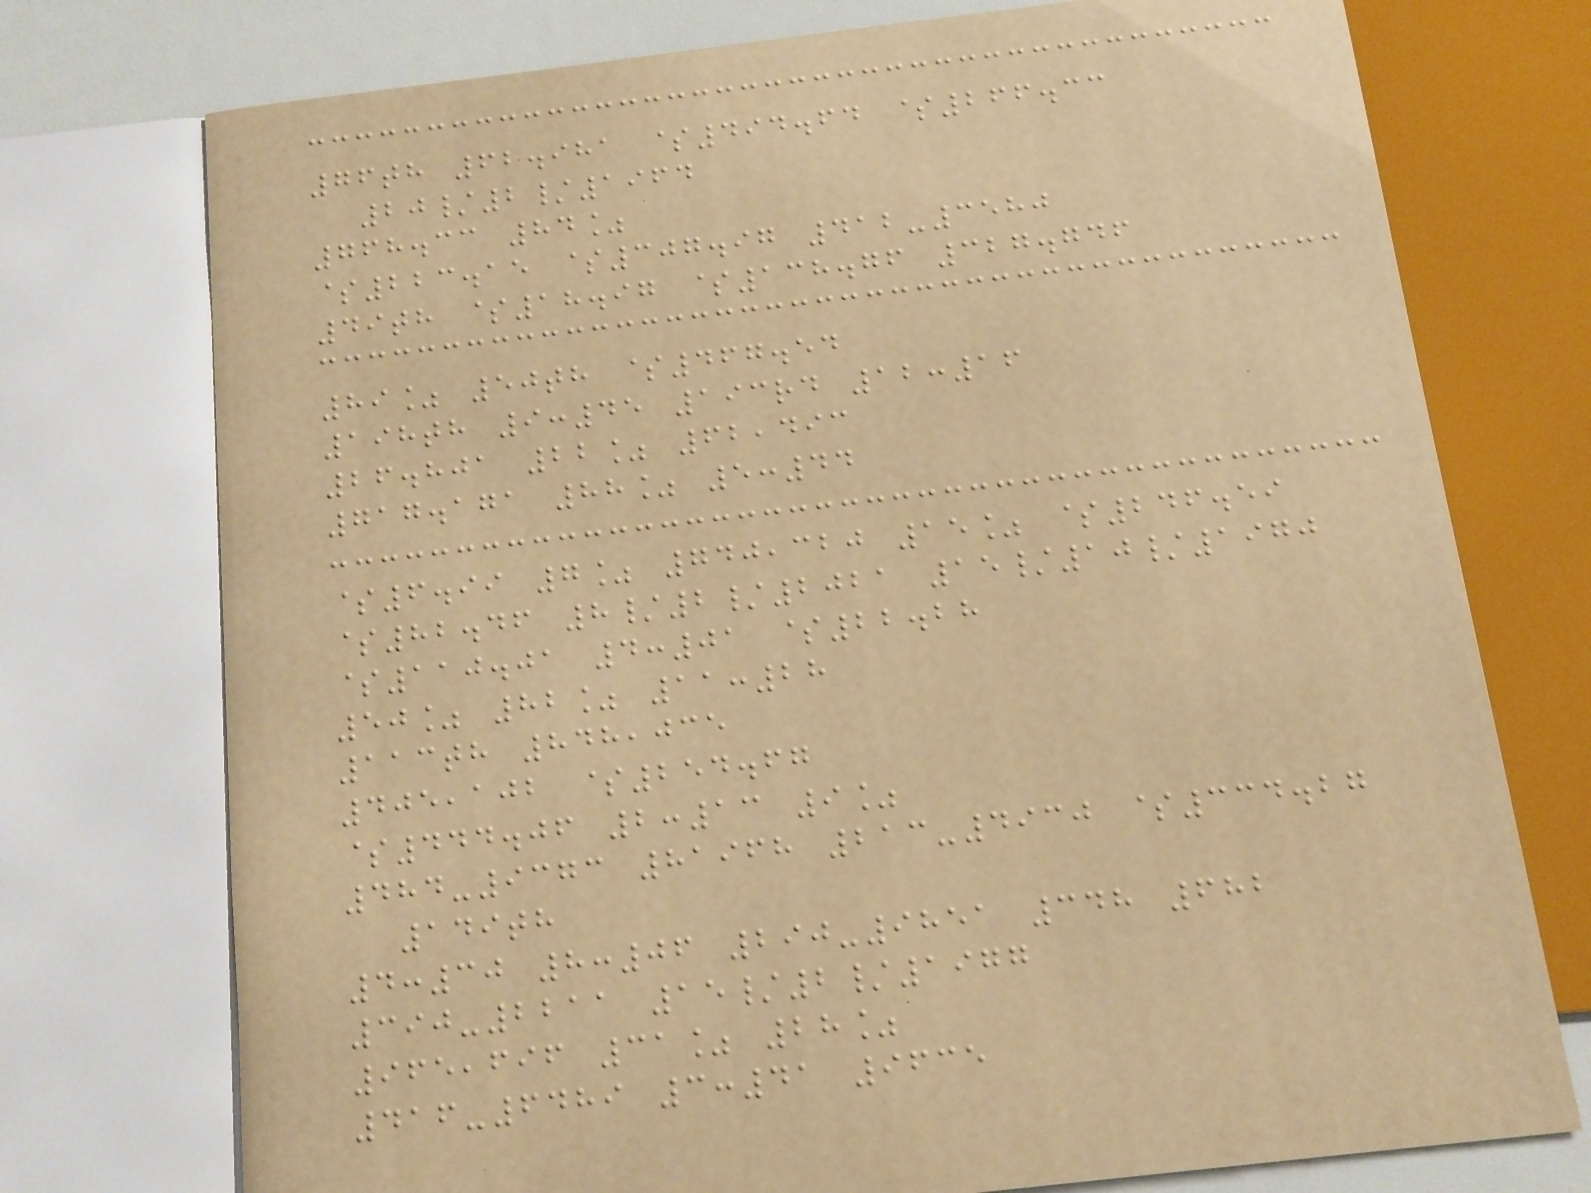76th 62.981 $494.64 $266.33
20/2/1964
768.33 84%
$223.15 $307.97 412-3580
49th $18.97 $138.76 327.746
89% 50th $467.54
198th 9:45 193rd 12:16
26.801 22% 62,493
717.171 88% 5:44
$6.99 7% 740,320 15% $246.59
$82.46 8/2/2021 15/10/1970
$110.01 4:01 $22.28
50% 82% 11:28
113th 848,035
405,102 $254.67
$444.06 2:13 9%
484-9373 81968 213-4930 $334.27
149th
4:30 8:06 290-9851 348 682
390-2211 15/2/1977
965,696 31% 28%
416-6489 3:41 9635
